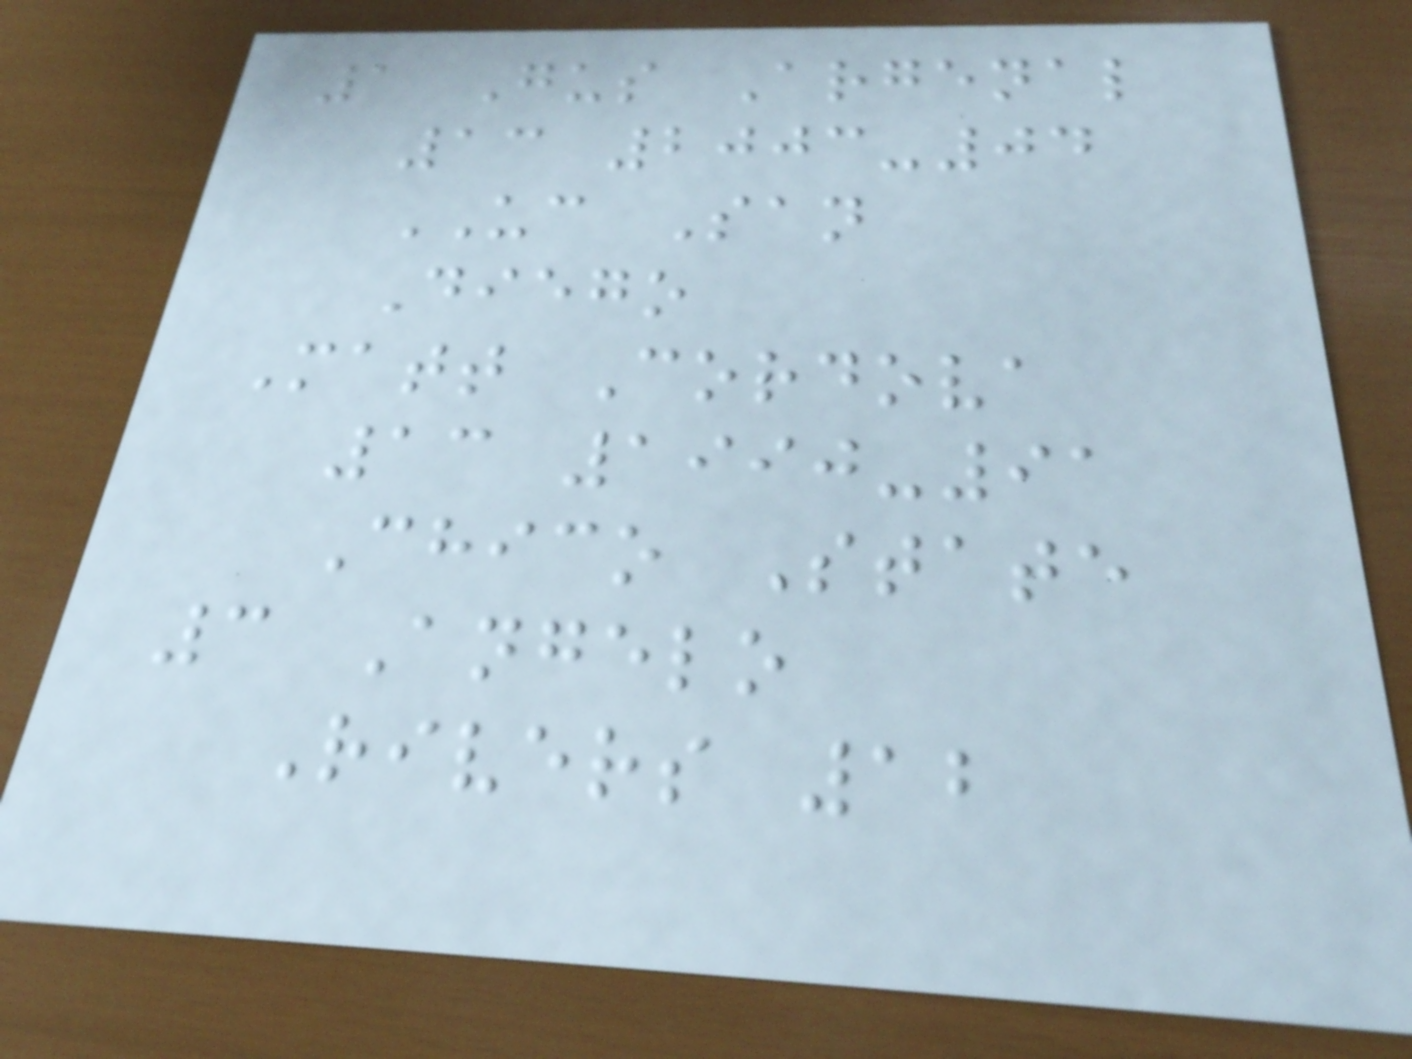1 Gus Argenal
13 2003-04
UC San
Diego
Matt Cordova
13 1990-91
Chico State
3 Angelo
Rivers 12
